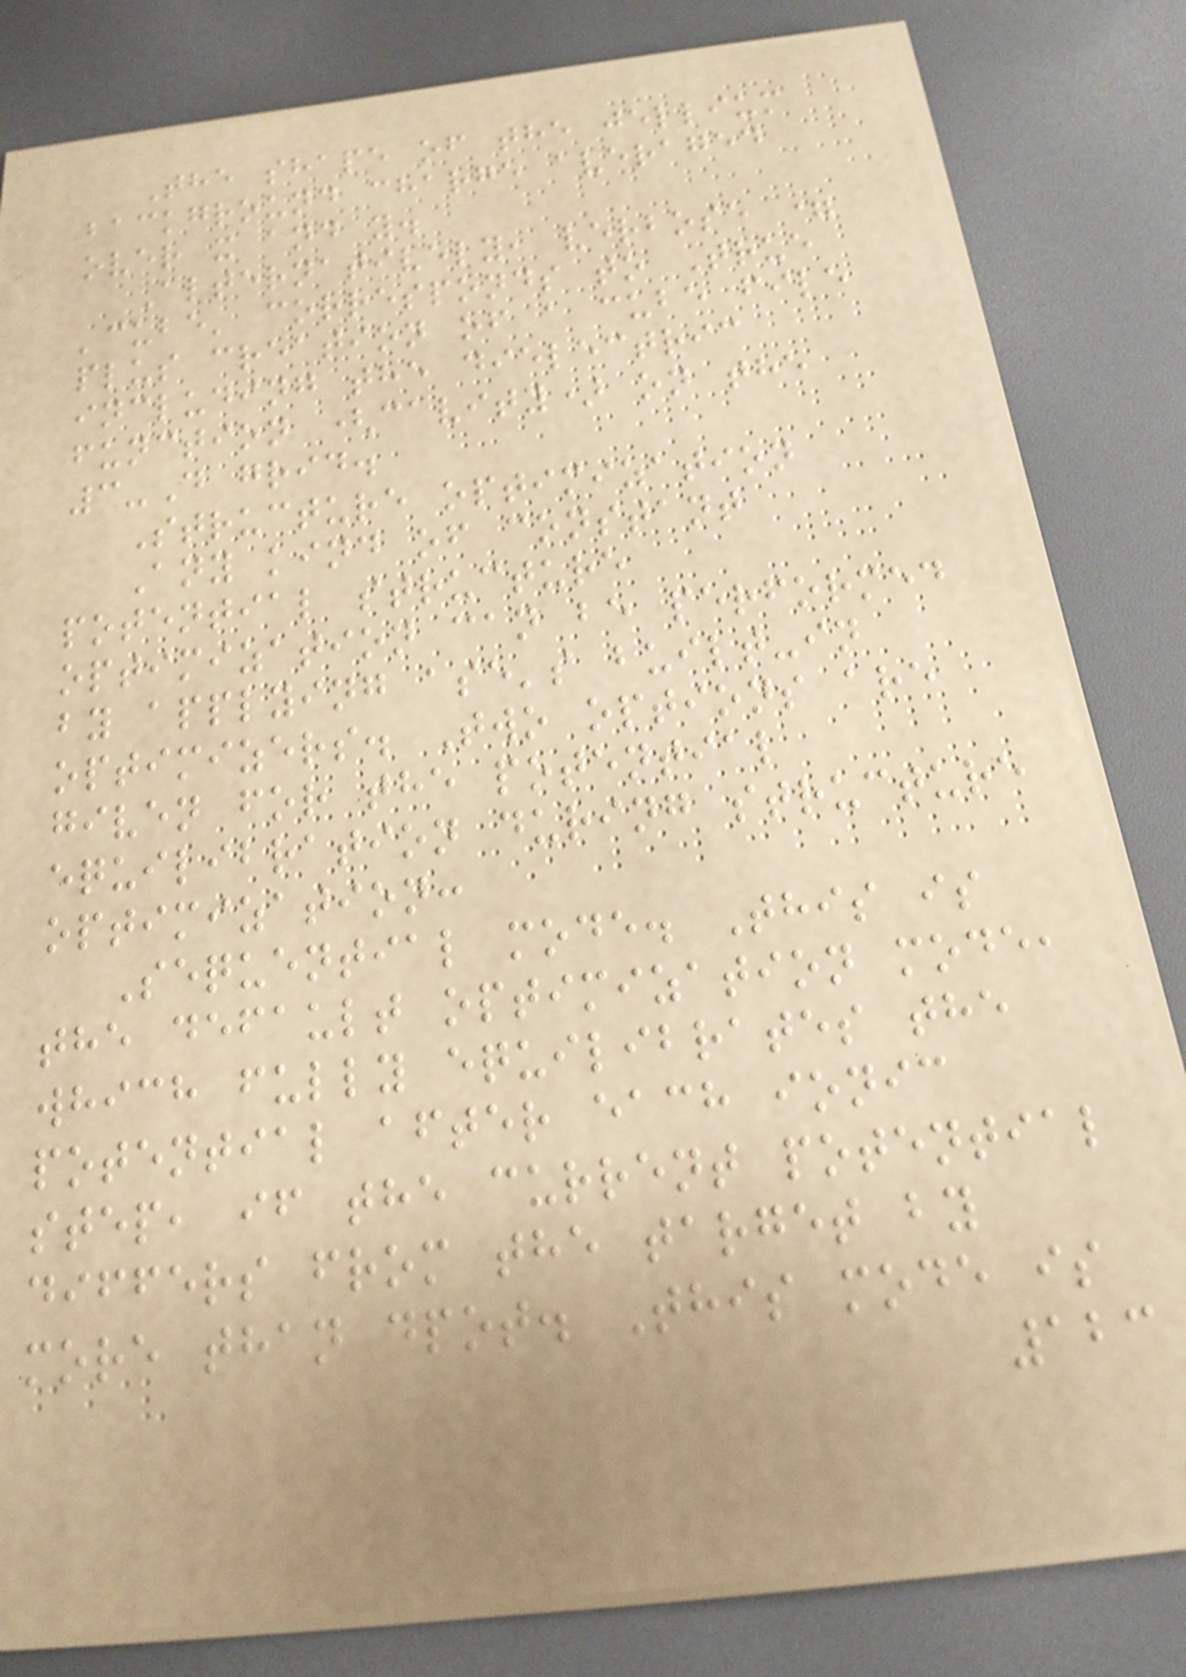The shape of the jellium
background charge averaged
over x and y.
Alternatively, verbose =
'cube' corresponds to True
plus creation of a cube file
including the dielectric
function (cavity) on the
3-D grid.
Structure optimization
Any kind of constant
potential structure
optimization can be performed
by applying ase's built-in
optimizers. Two options are
given for the potential
equilibration during structure
optimization:
Sequential mode. This is
the default optimization mode,
which fully equilibrates the
potential after each ionic
step, if the current potential
differs from the target by
more than dpot. This mode is
123
